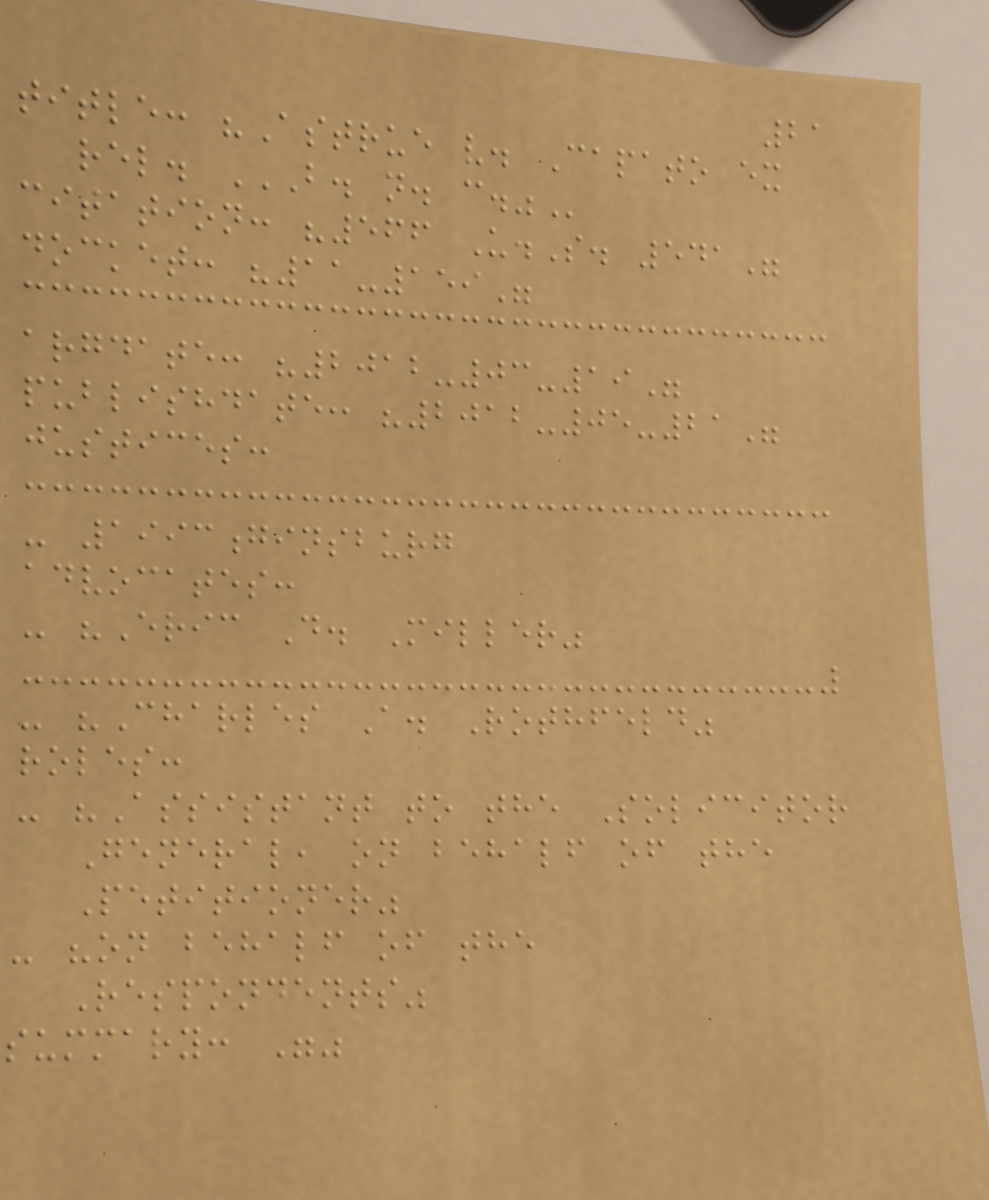21
title: "Astrue v. Capato ex
rel. B. N. C."
citation: "566 U.S. 541"
docket: "11-159"
argdate: "2012-03-19"
publishdate: "2012-05-21"
justices:
- 1993ginsburg
advocates:
- "Eric D. Miller"
- "Charles A. Rothfeld"
roles:
- "Assistant to the Solicitor
General, on behalf of the
Petitioner"
- "on behalf of the
Respondents"
summary: ""
